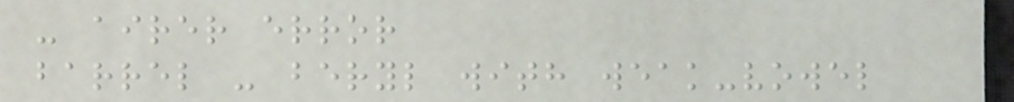- airer error
barrel - beryl with weak-vowel
